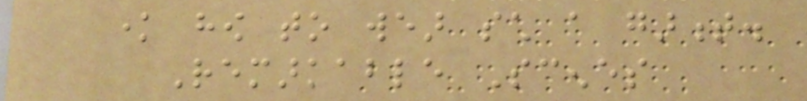know how to wear such a garment.
Remarkable Scenes
